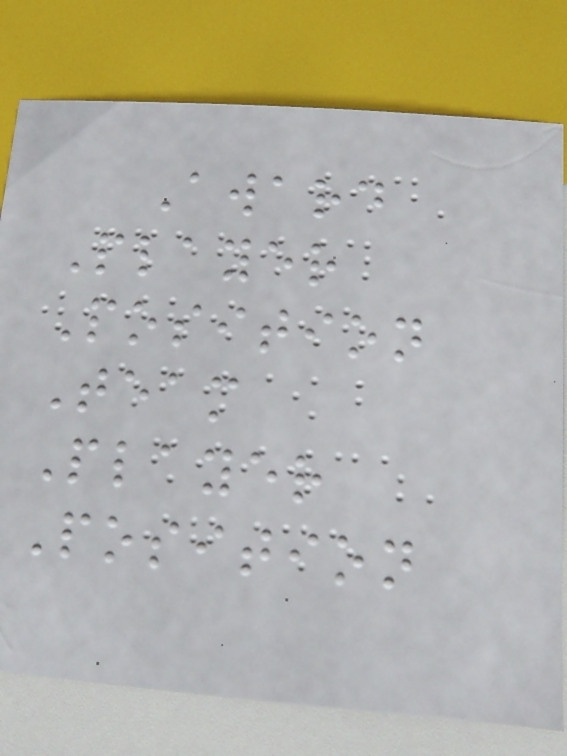Award
Player
Position
Team
Player
Position
